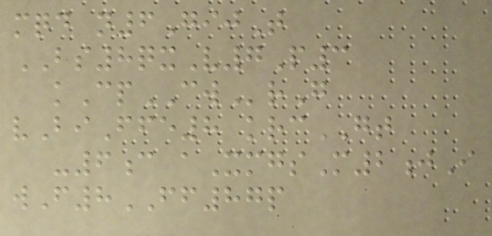mqd n6GijT
BS8qxV7P3
kCpCWrG
vBiFfe8 krcGT
-6c aXmgsM2jI
wF8FF87p
